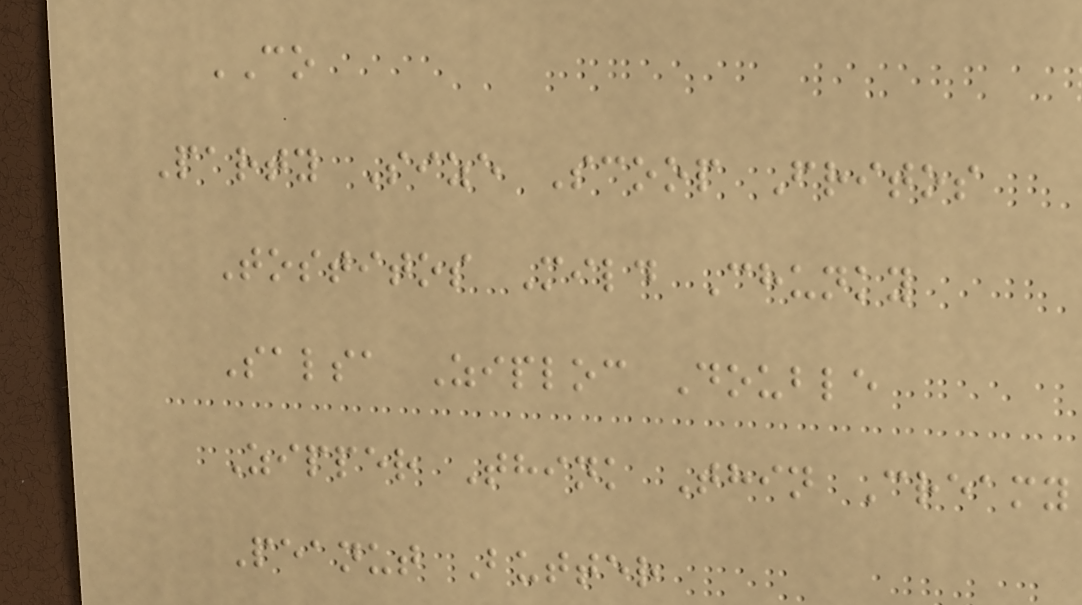CO
Party Size Scoop Fritos
Tostitos Mild Chunky
Salsa Ziploc Double
Zipper Think Thin Creamy
Peanut Butter
